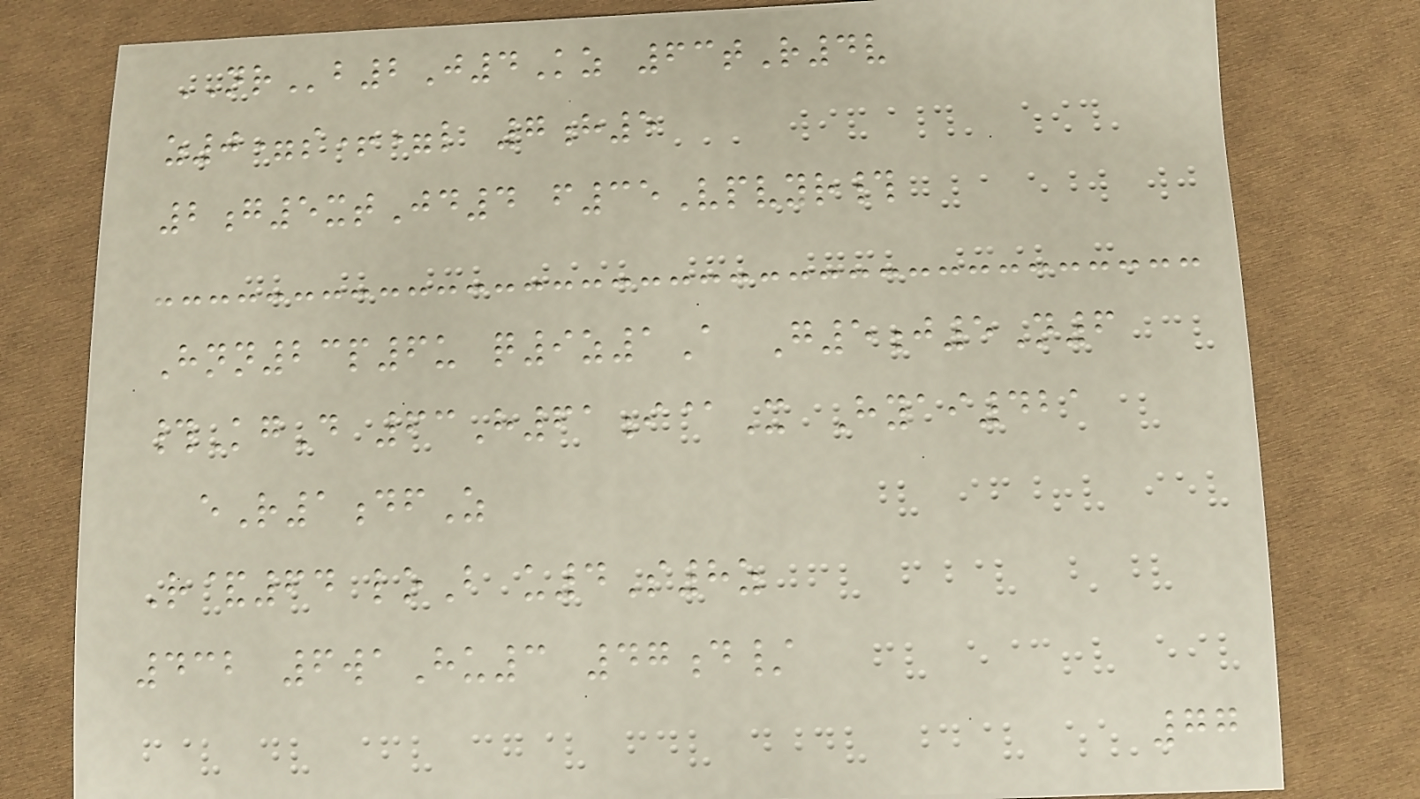NRb2J4Kz 63tR4v
z0=s+=l 7h5
2g5xtJd4 f35Vpvyr#
Hnn23p6u q9z1A G5j5N6
#KgD 63H61i@X Hyai421
eR1dfZ
R&64 loB u4S8z
432 6waHu3 47d/
77
